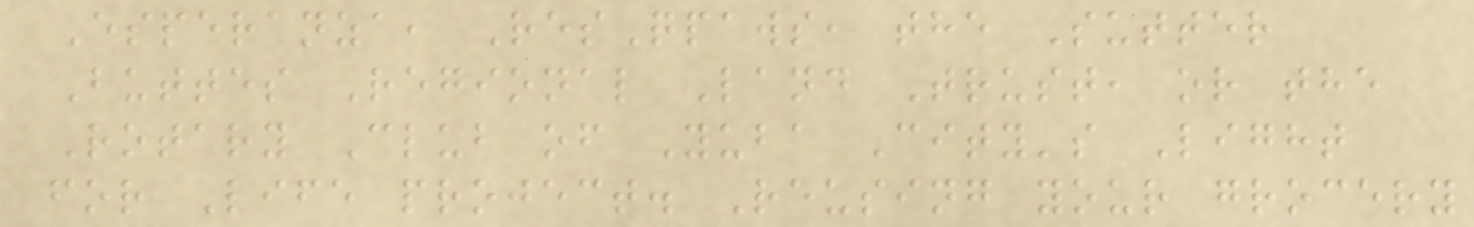Esperanza, ResQpaws, the Sutter
Buttes Regional Land Trust, or the
Rotary Club of Yuba City's Light
for Life project. Reusing your grocery
